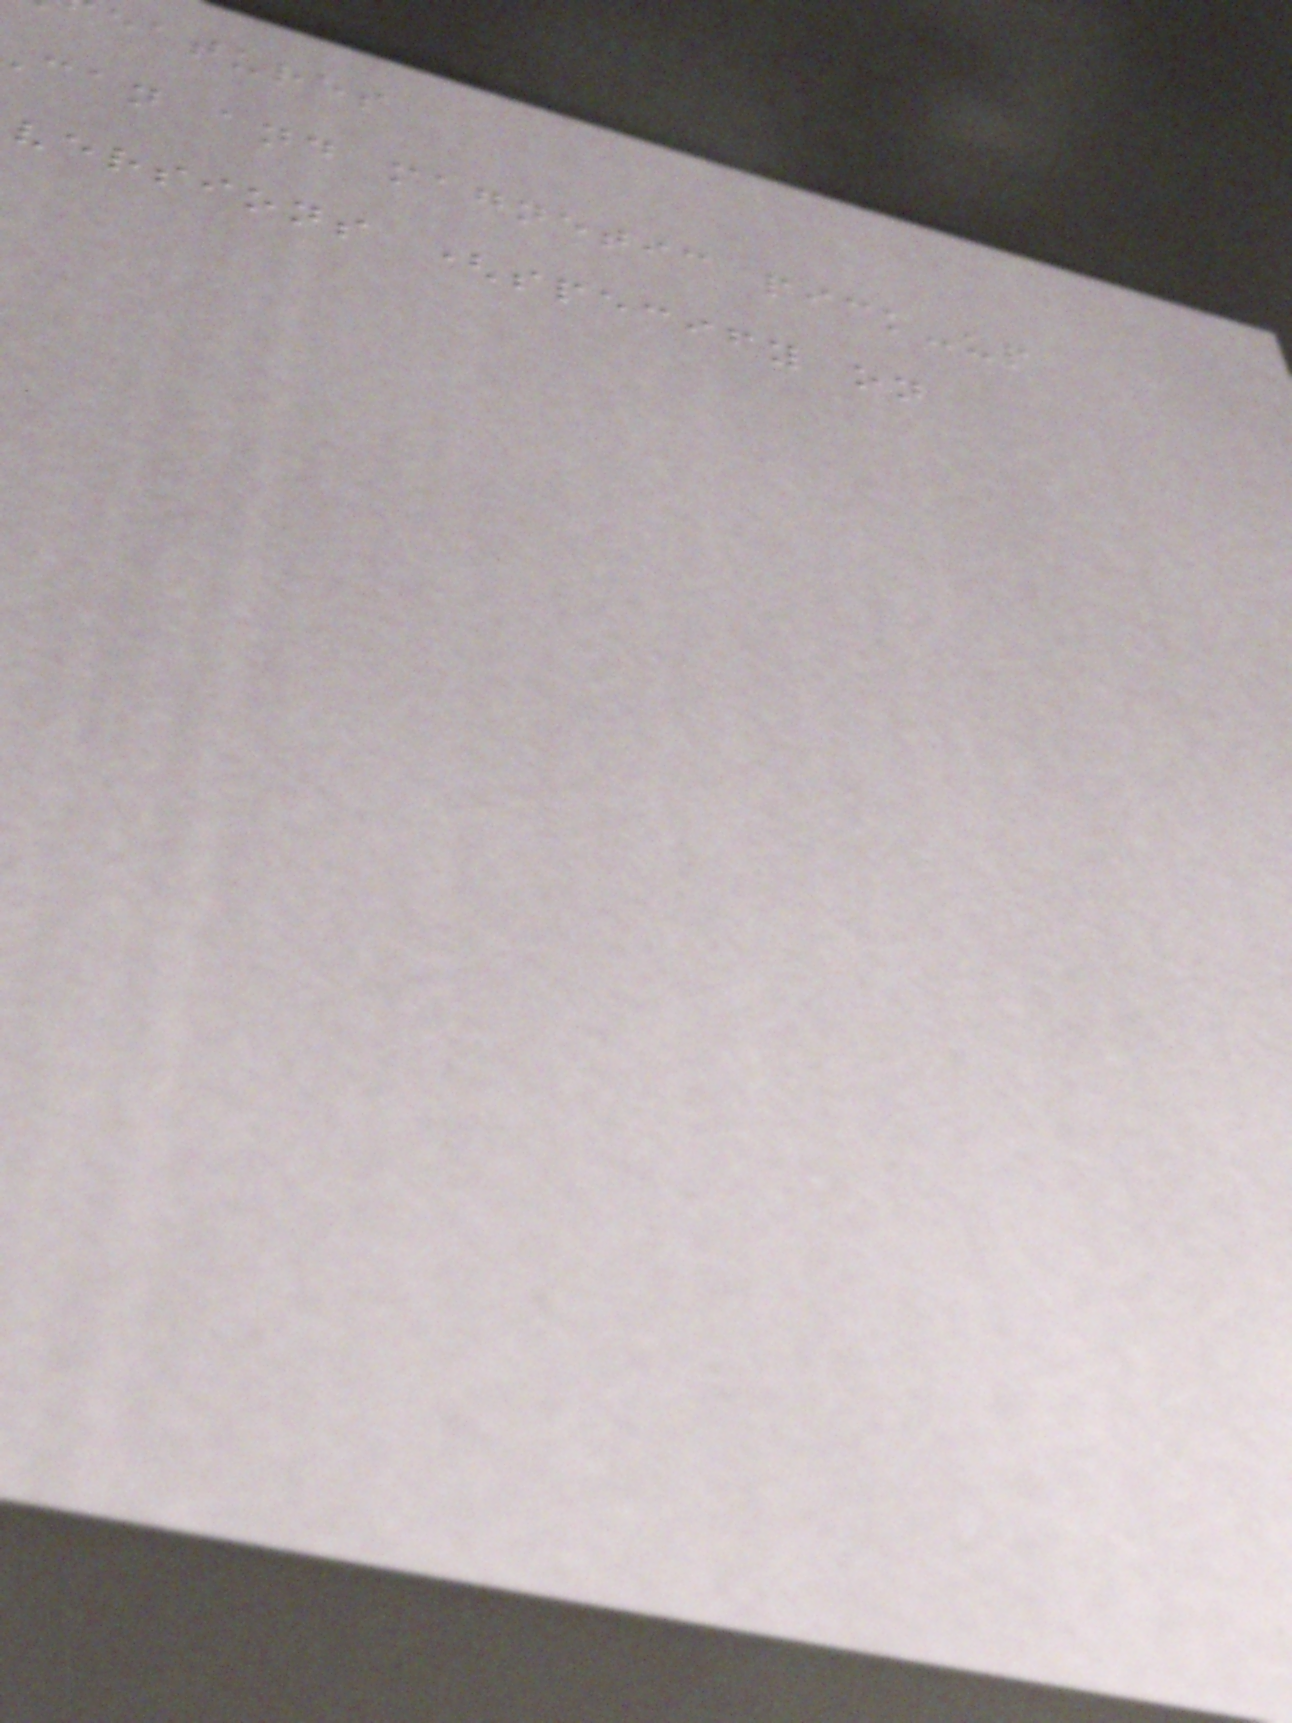eatures
can and magnetic pick-up
versions (specify on
